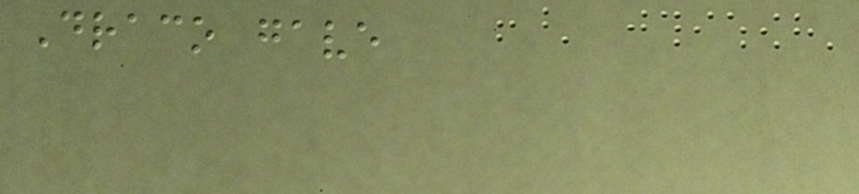Draco gave
